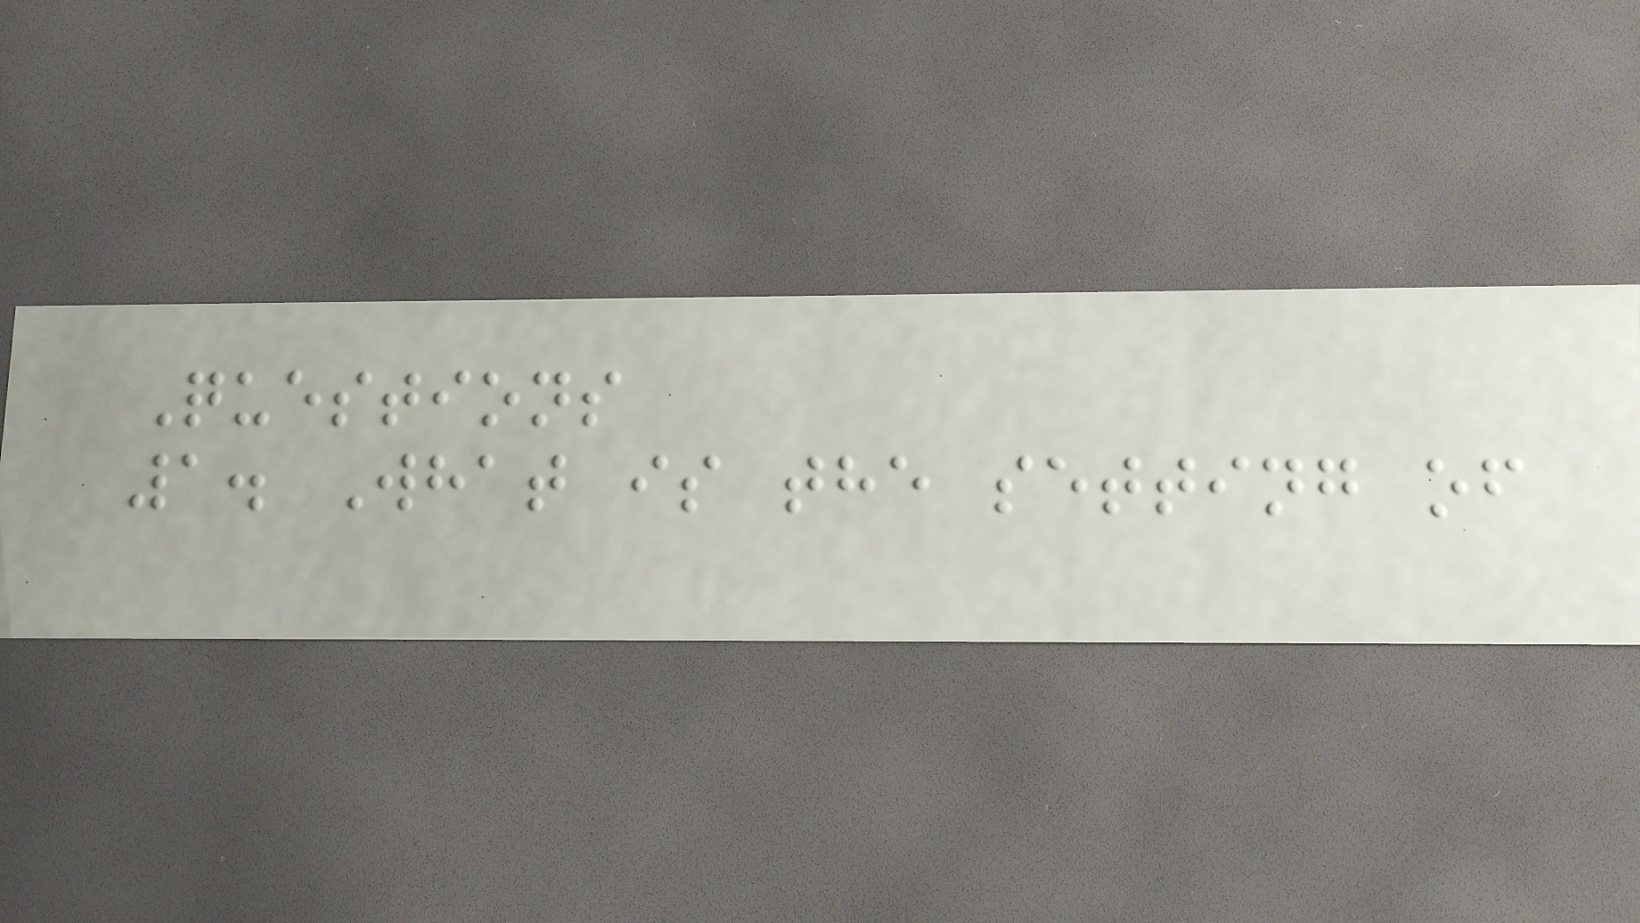Questions
1. What is the setting of
